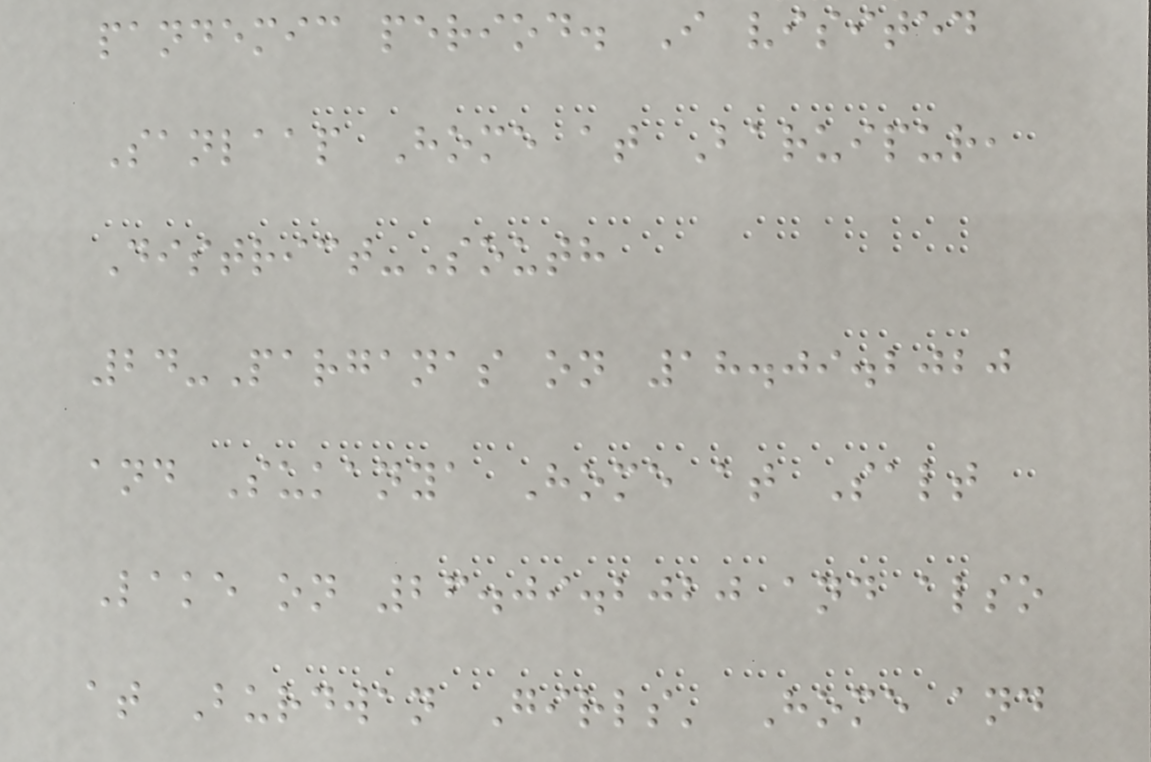pandemic period. I visited
Sanlaap Home at Baruipur,
District-South
24-Parganas on 18.09.2020
and Sukanya Home at Salt
Lake on 26.09.2020 and also
at Burdwan Girls' Home and
